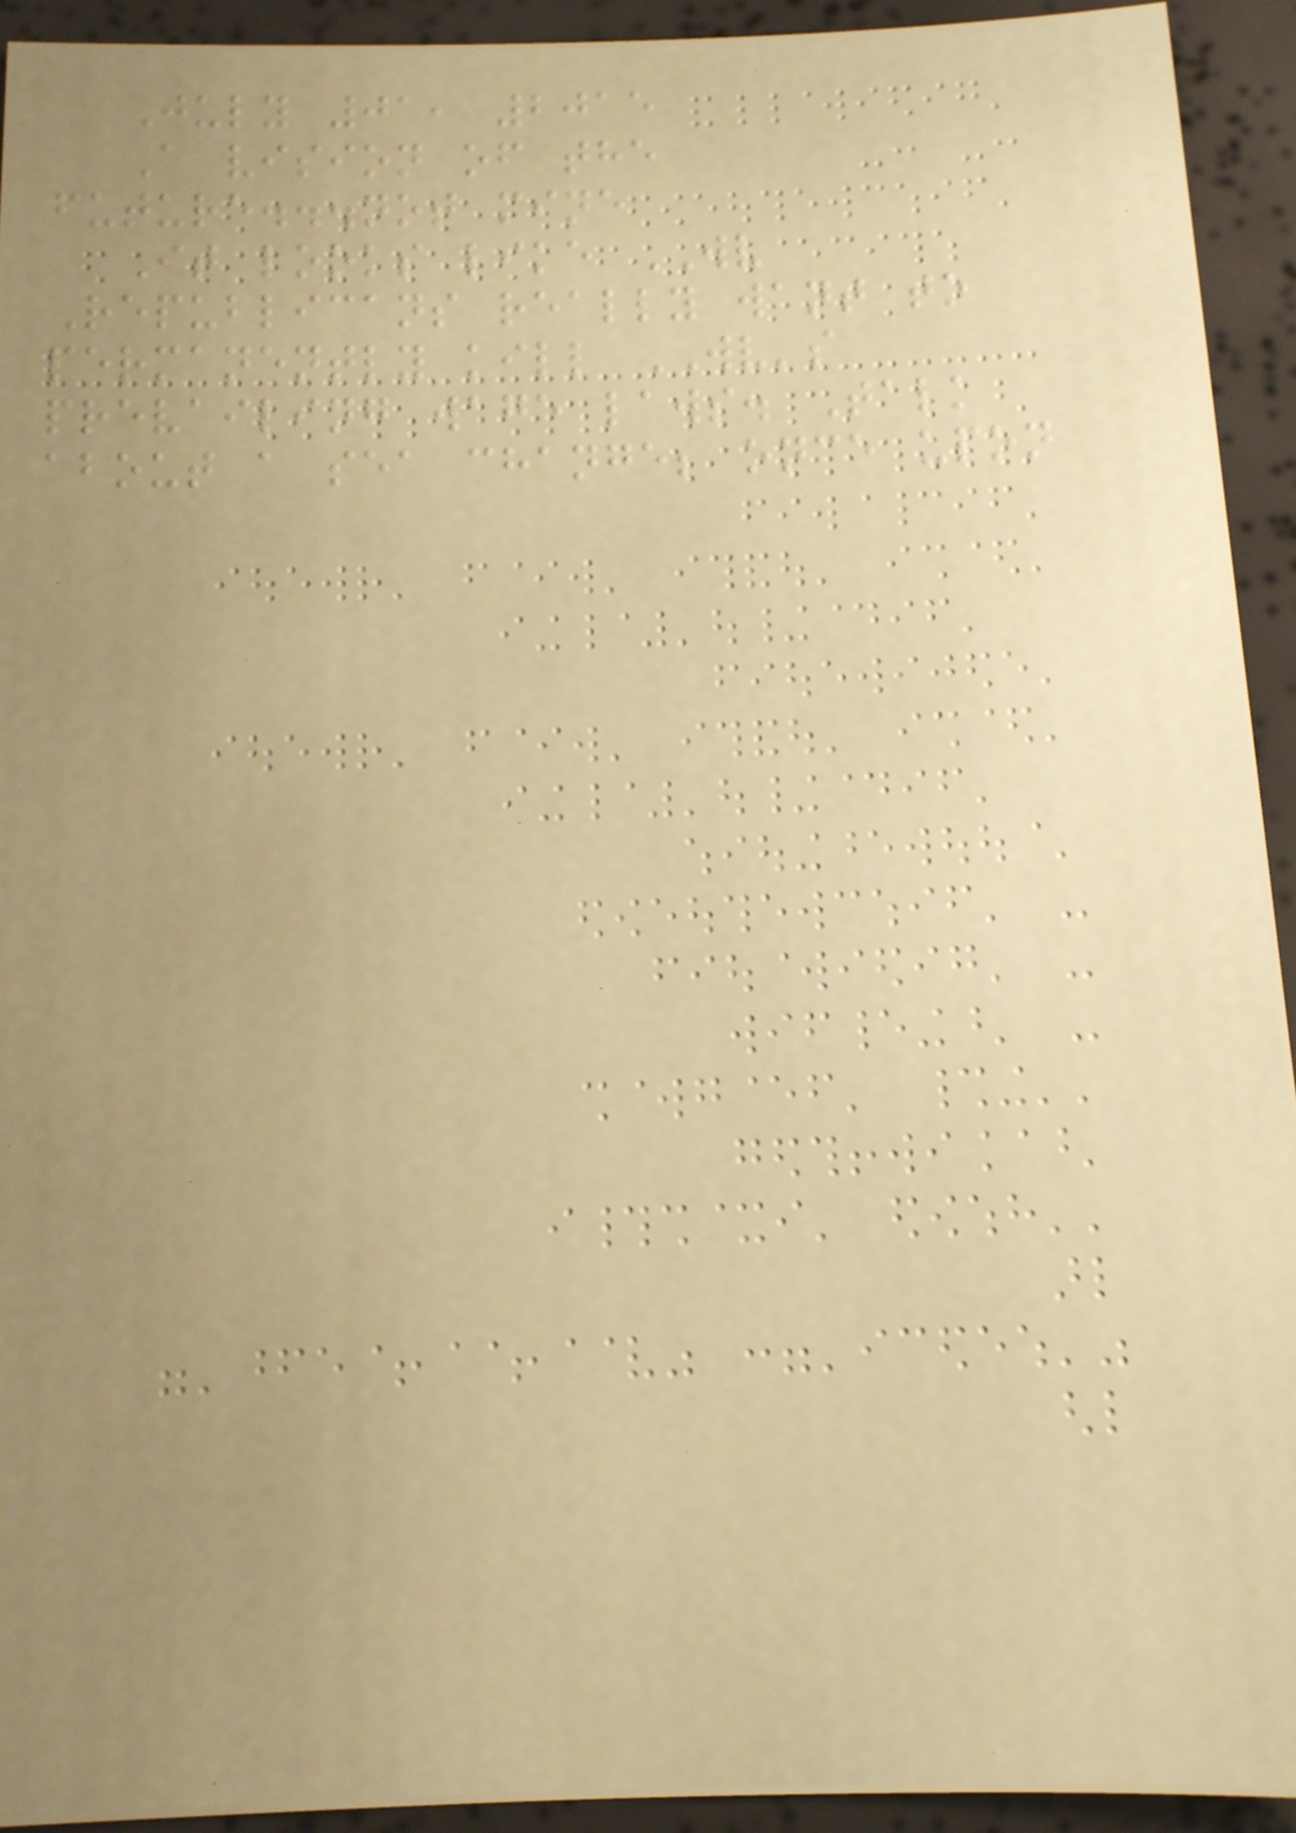July 01, 2015
A vision of the
future...not mine
It looks like WV
Republicans really want to
permanently kill WV's
prevailing wage laws. Talk
about a sea change; once upon
